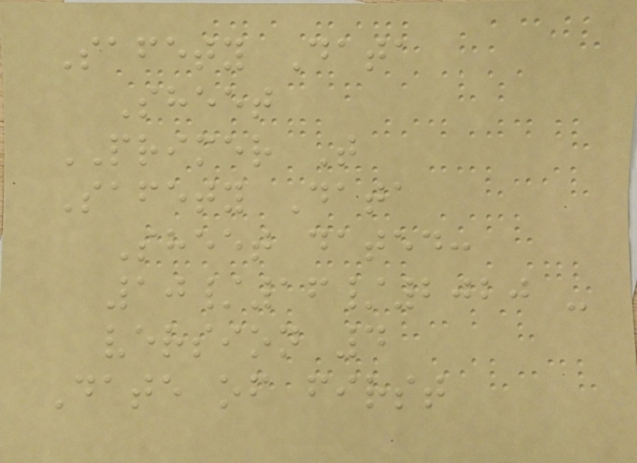Safety Data
Sheet
PRIMER T
Safety Data
Sheet dated:
10/16/2020 -
version 4
Date of first
